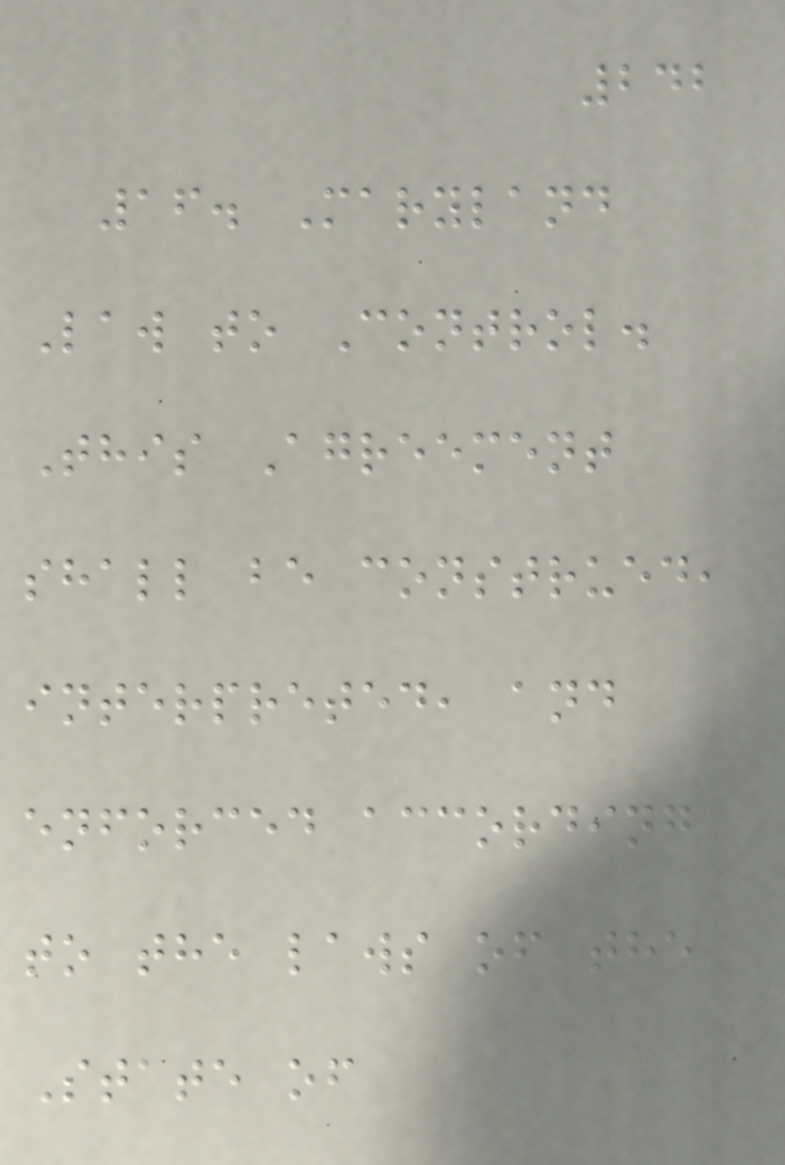242
16. Maryland
Law to Control.
This Agreement
shall be construed,
interpreted, and
enforced according
to the laws of the
State of
